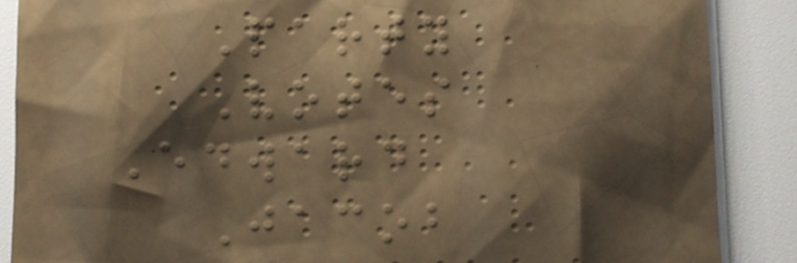Party
Votes
Edward
Jacob
